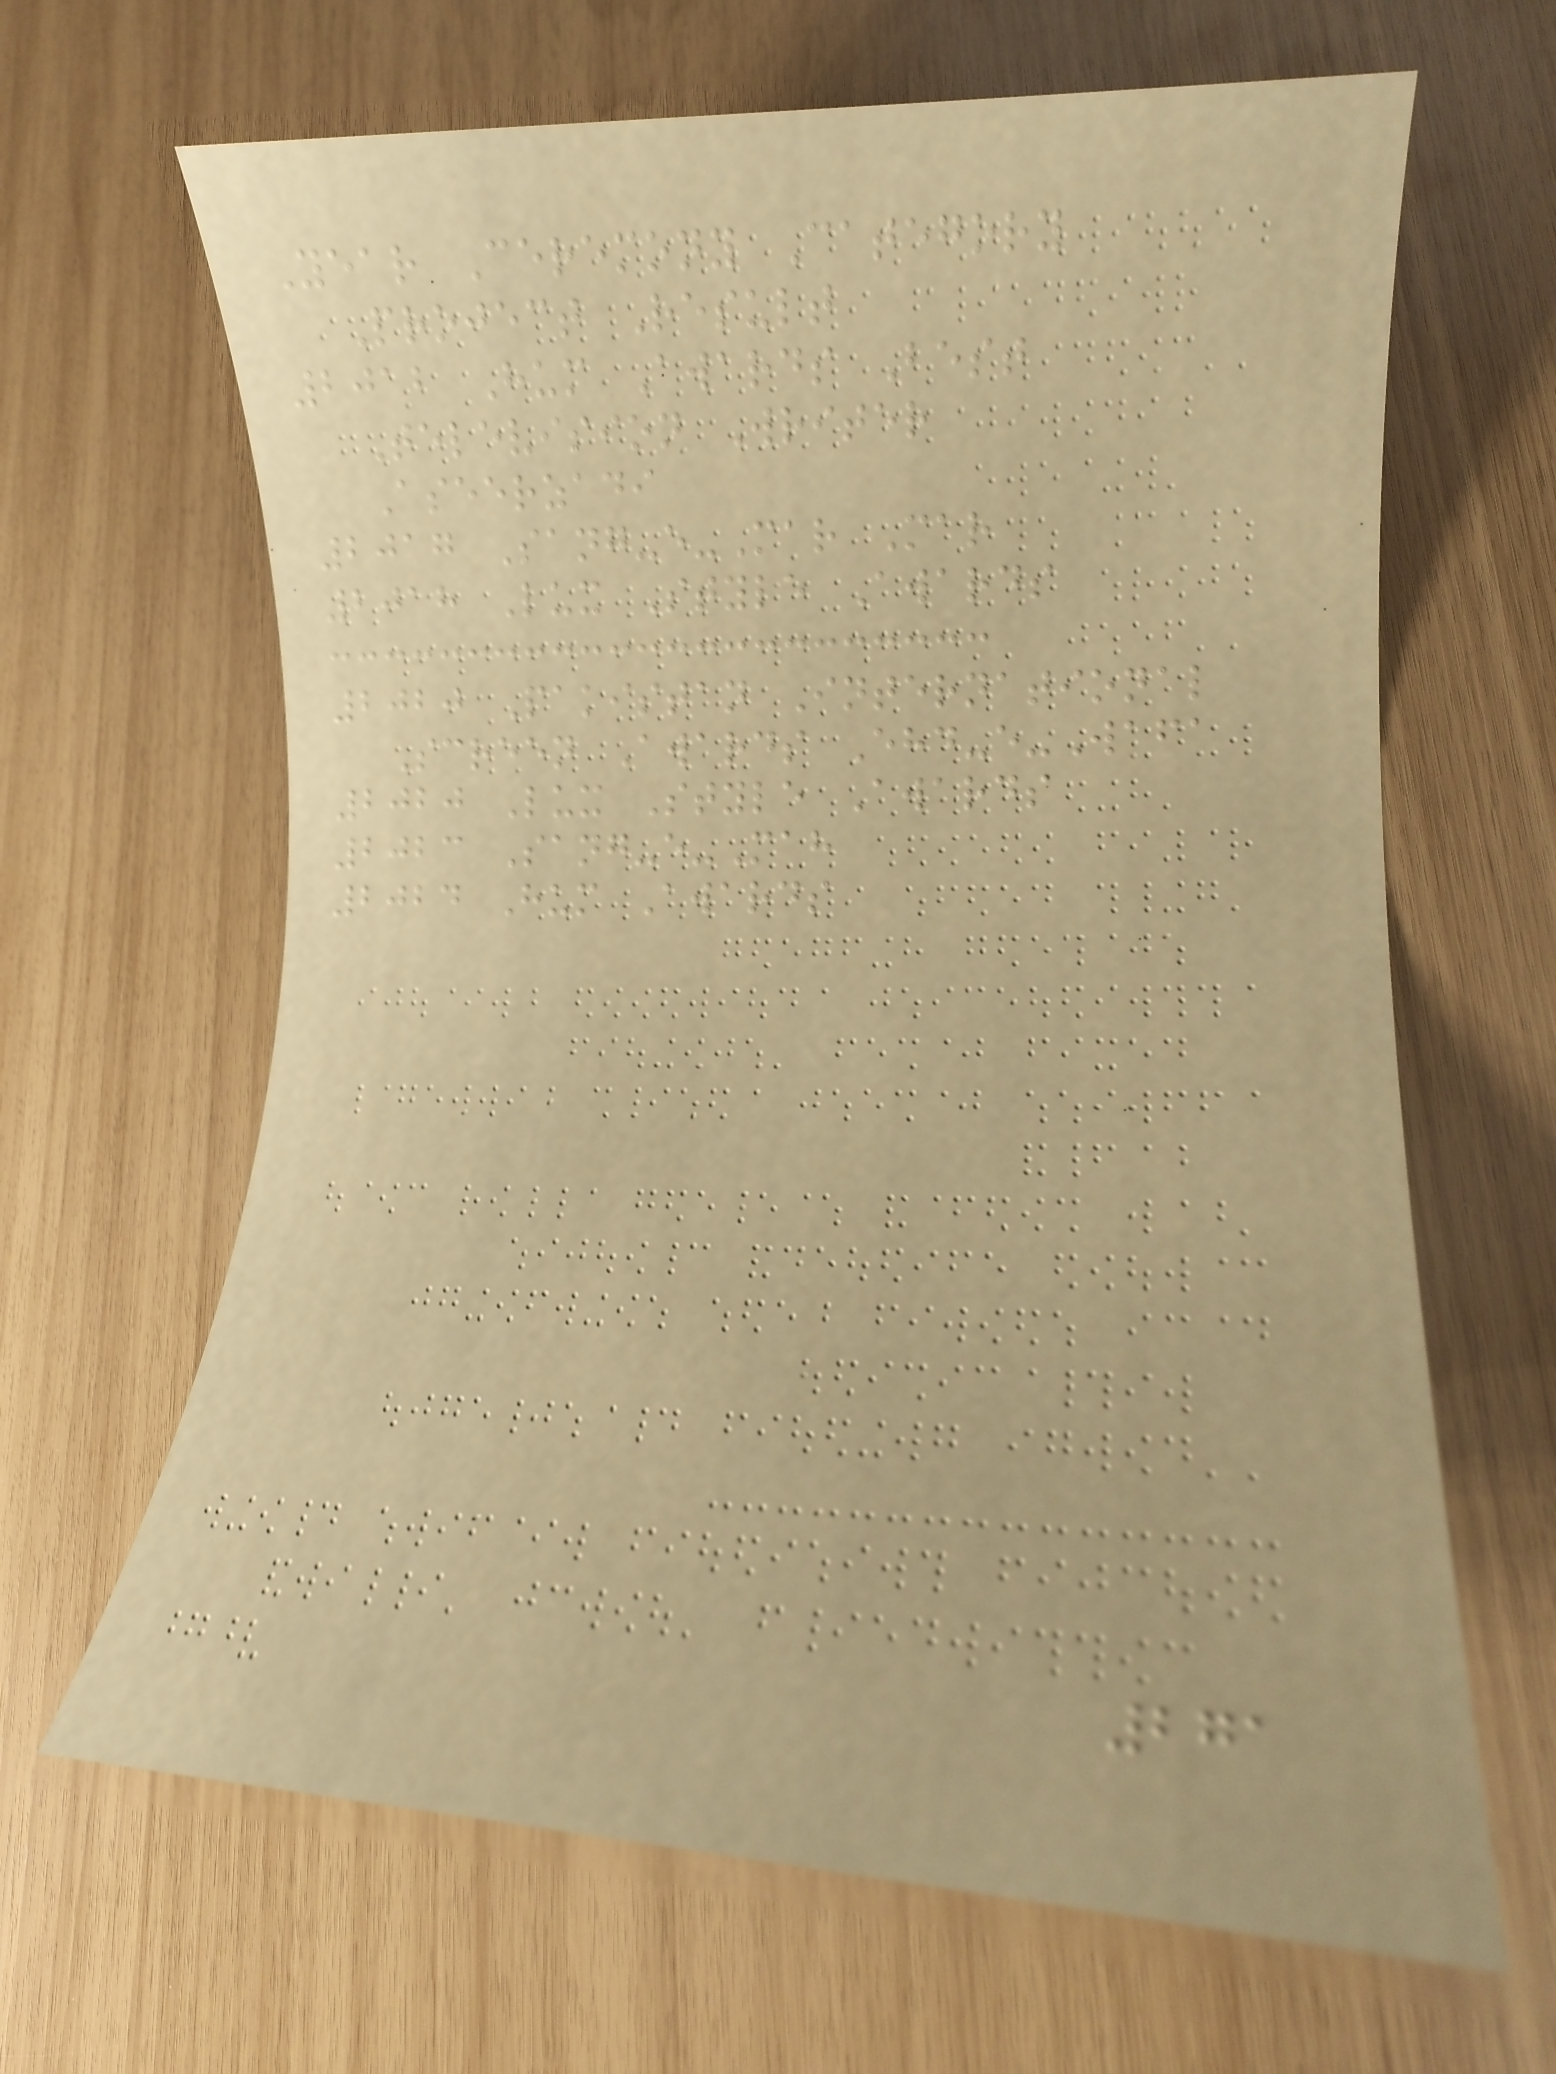Year Ceremony Category
Project Result
2012 Hum Awards Best
Television Writer
Aseerzadi
2017 Sang-e-Mar Mar
2018 Lux Style Awards
2020 Pakistan International
Screen Awards Ehd-e-Wafa
2020 Lux Style Awards
2023 Sang-e-Mah
2024 Hum Awards
271
